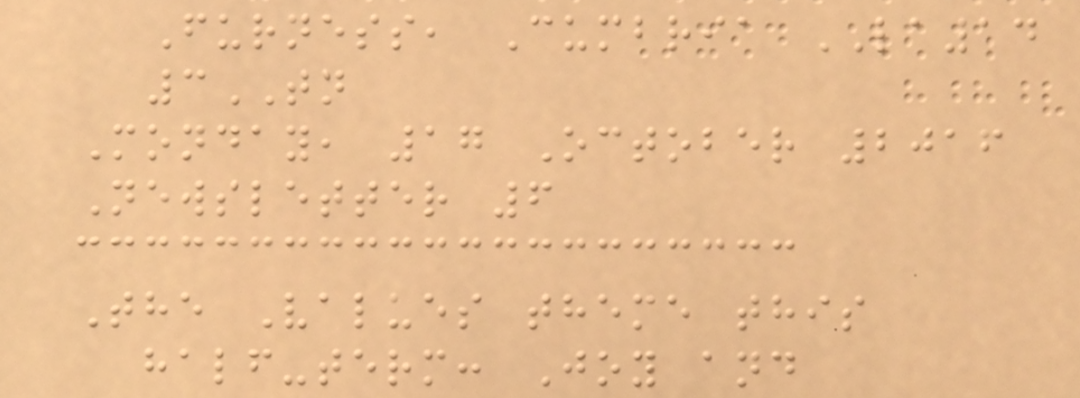Furness, Cumbria LA14
3TN
Monday, 17 October 2016
Newsletter 6
The Values theme this
half-term: Joy and
